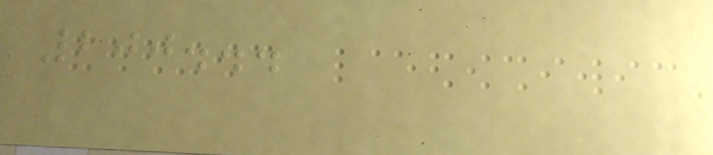200...
